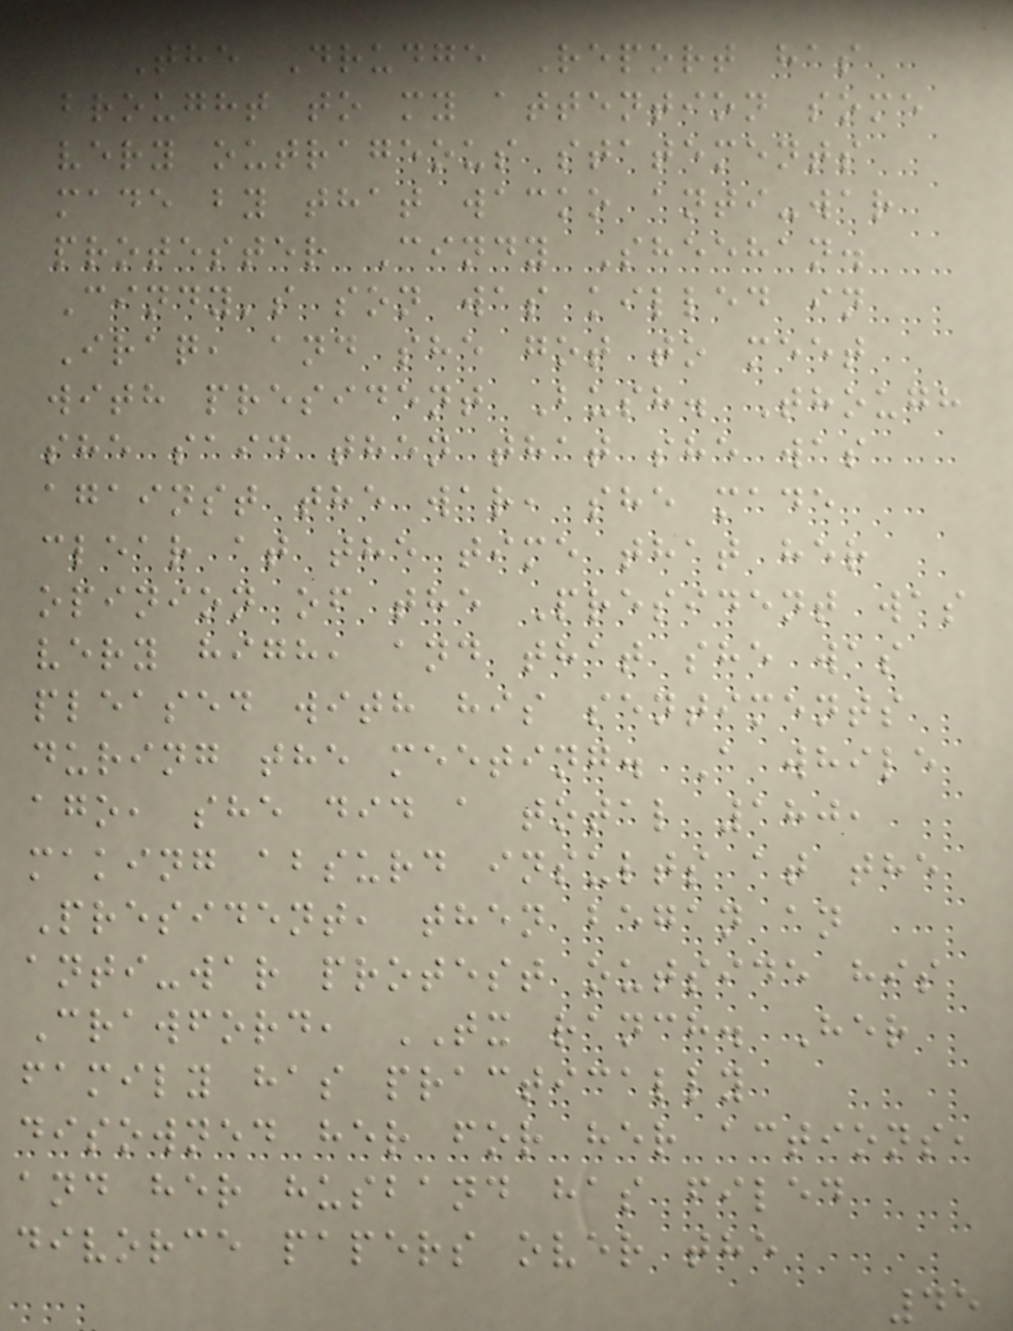The Drudge Report has
brought to my attention some
very outrageous statements
made by that wacko anti-war
protester Cindy Sheehan.
Cindy's son was killed in
Iraq, and she got to meet
with president Bush. Though
she said then that she was
against the war, she made
clear at the time that her
opinion of the President was
very high, and that she was
pleased with his sentiments
during the meeting. A while
ago, she did a total 180,
making absurd insults at the
President, then began an
anti-war protest outside his
Crawford, TX ranch. Her
family has practically
disowned her for her actions,
and her husband has filed
divorce papers over the
45
